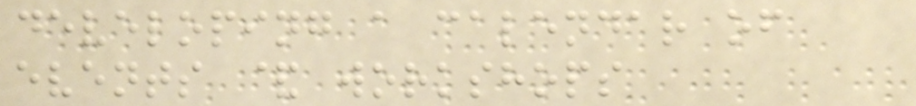developing a calendar of
events & workshops
